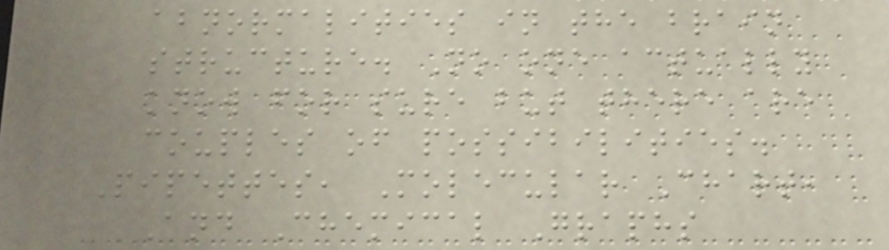abnormalities in the brain
structure. No one actually
know for sure but there are
couples of possibilities.
Pipettes, Molecular Chart,
And Chemical Graphs
